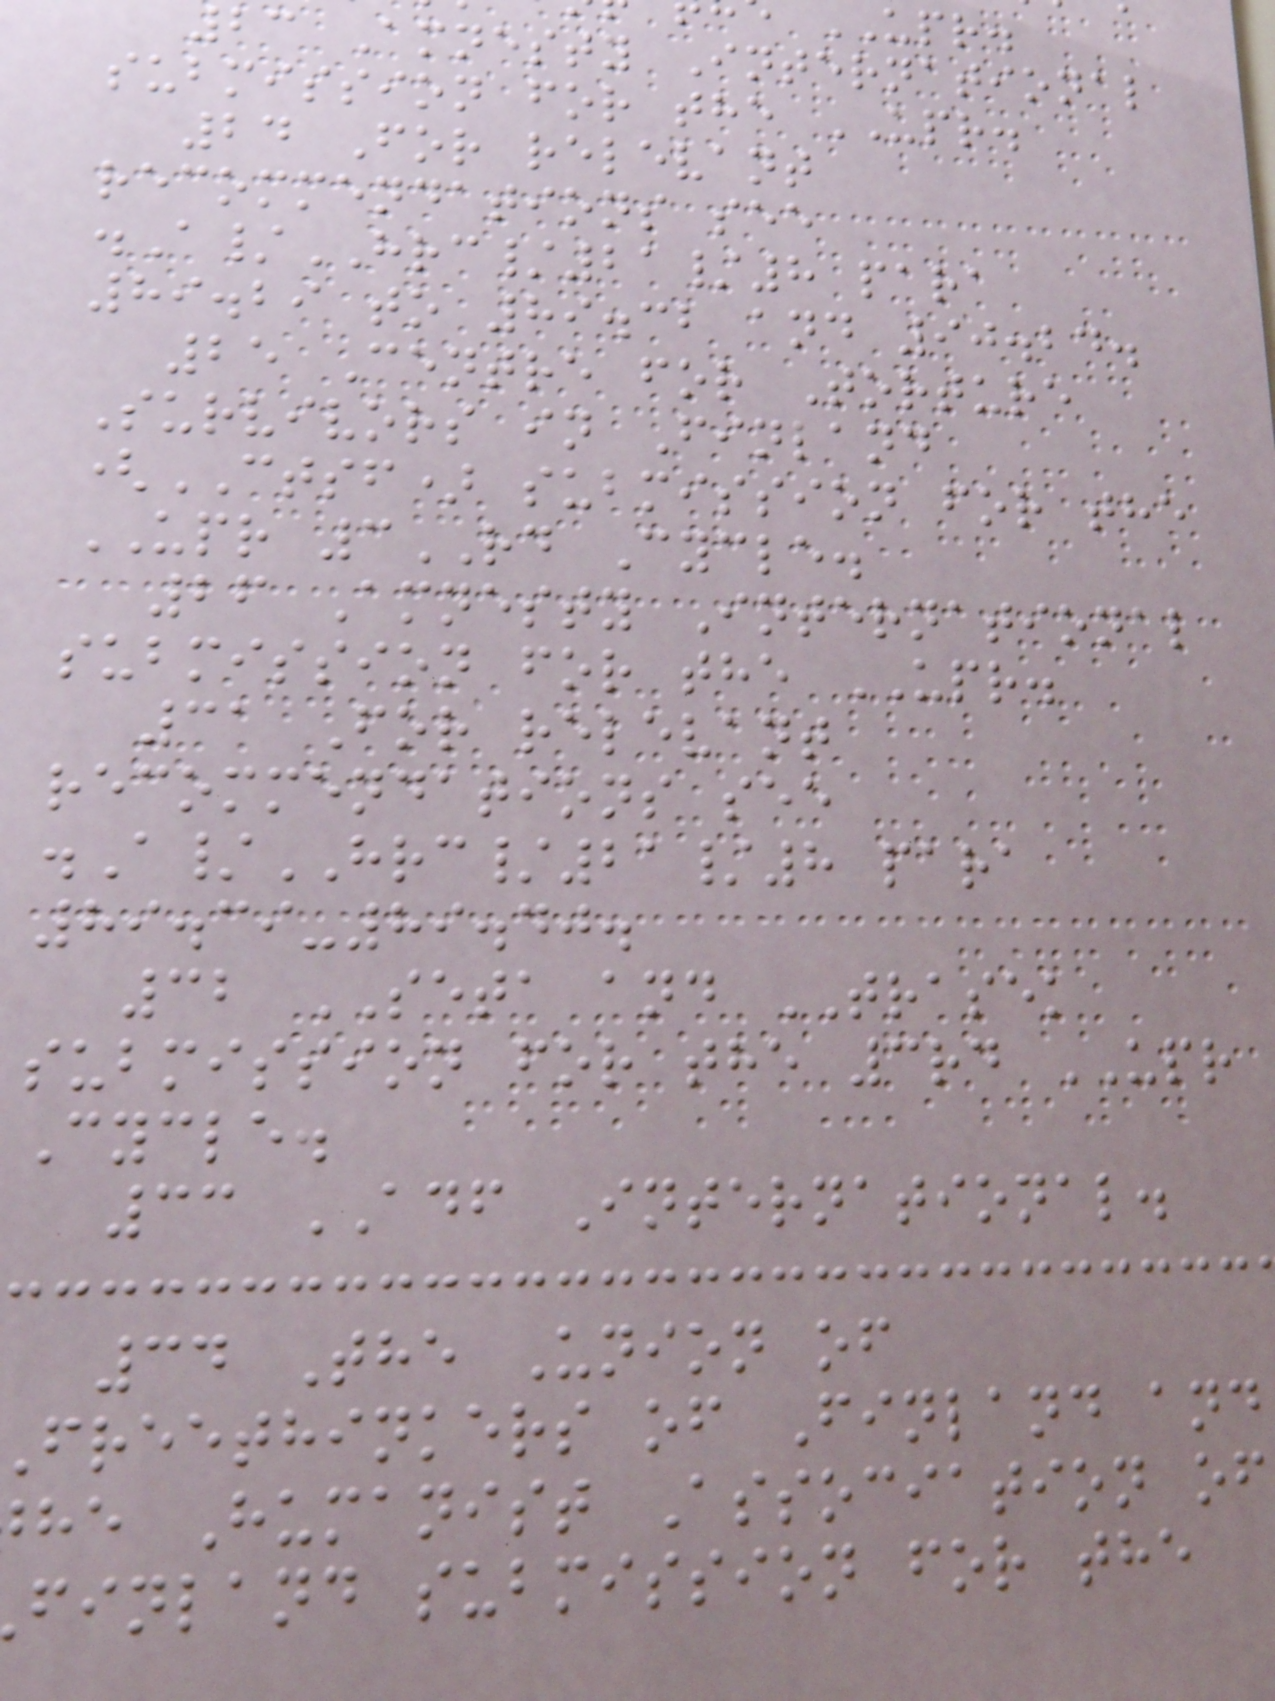23 Amnesty International
submission for the UPR.
24 For relevant
recommendations see
.A/HRC/21/8 para
89.29 to 89.32 and 90.24.
25 Centre for Torture
Survivors in Finland
(CTSF) submission for the
UPR 3RD Cycle.
26 Amnesty International
submission for the UPR.
31 For relevant
recommendations see
.A/HRC/21/8 para
89.39-89.40.
32 SETA and TRASEK
submission for the 3rd UPR
Cycle.
33 ADF International.
34 The Union of
freethinkers of Finland and
he Humanist Association of
finland submission for the
